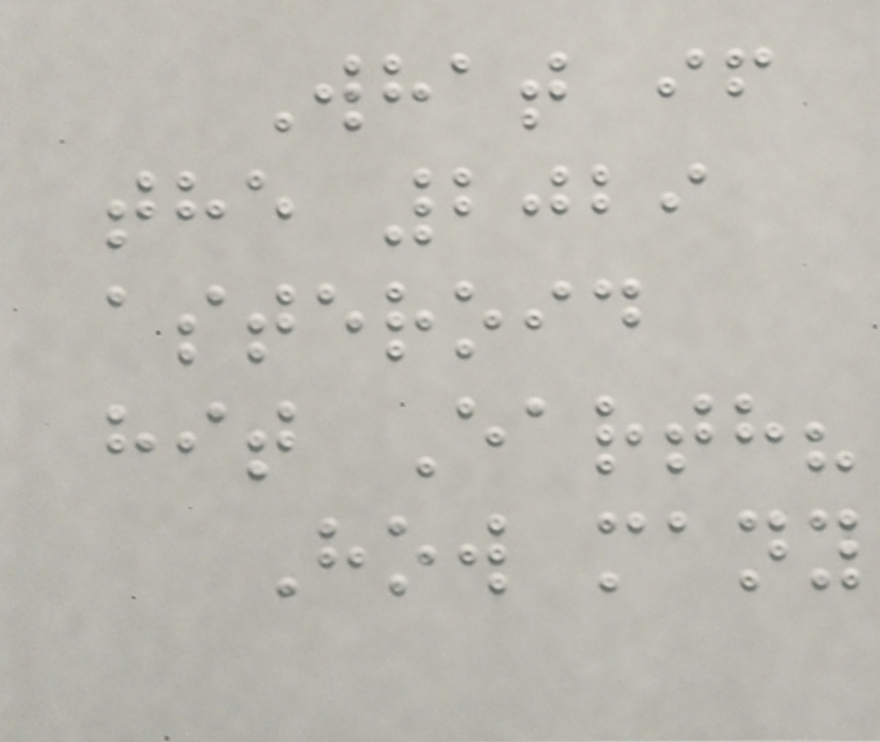What if
the 2029
asteroid
hit Earth?
How many
